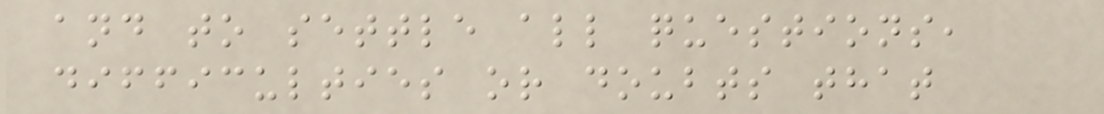and to settle all questions,
difficulties or doubts that
